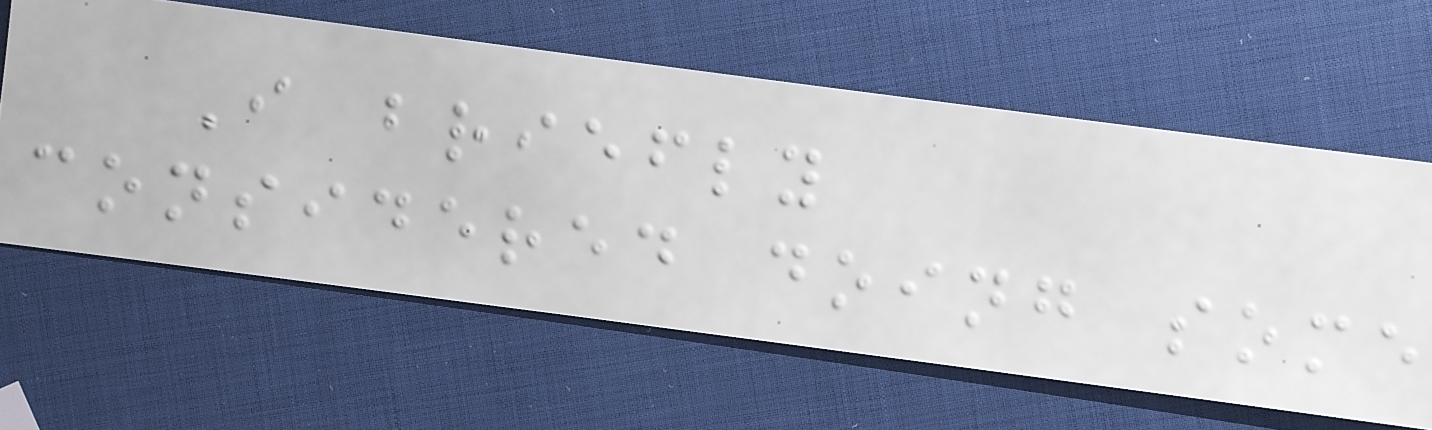I briefly
considered doing some
